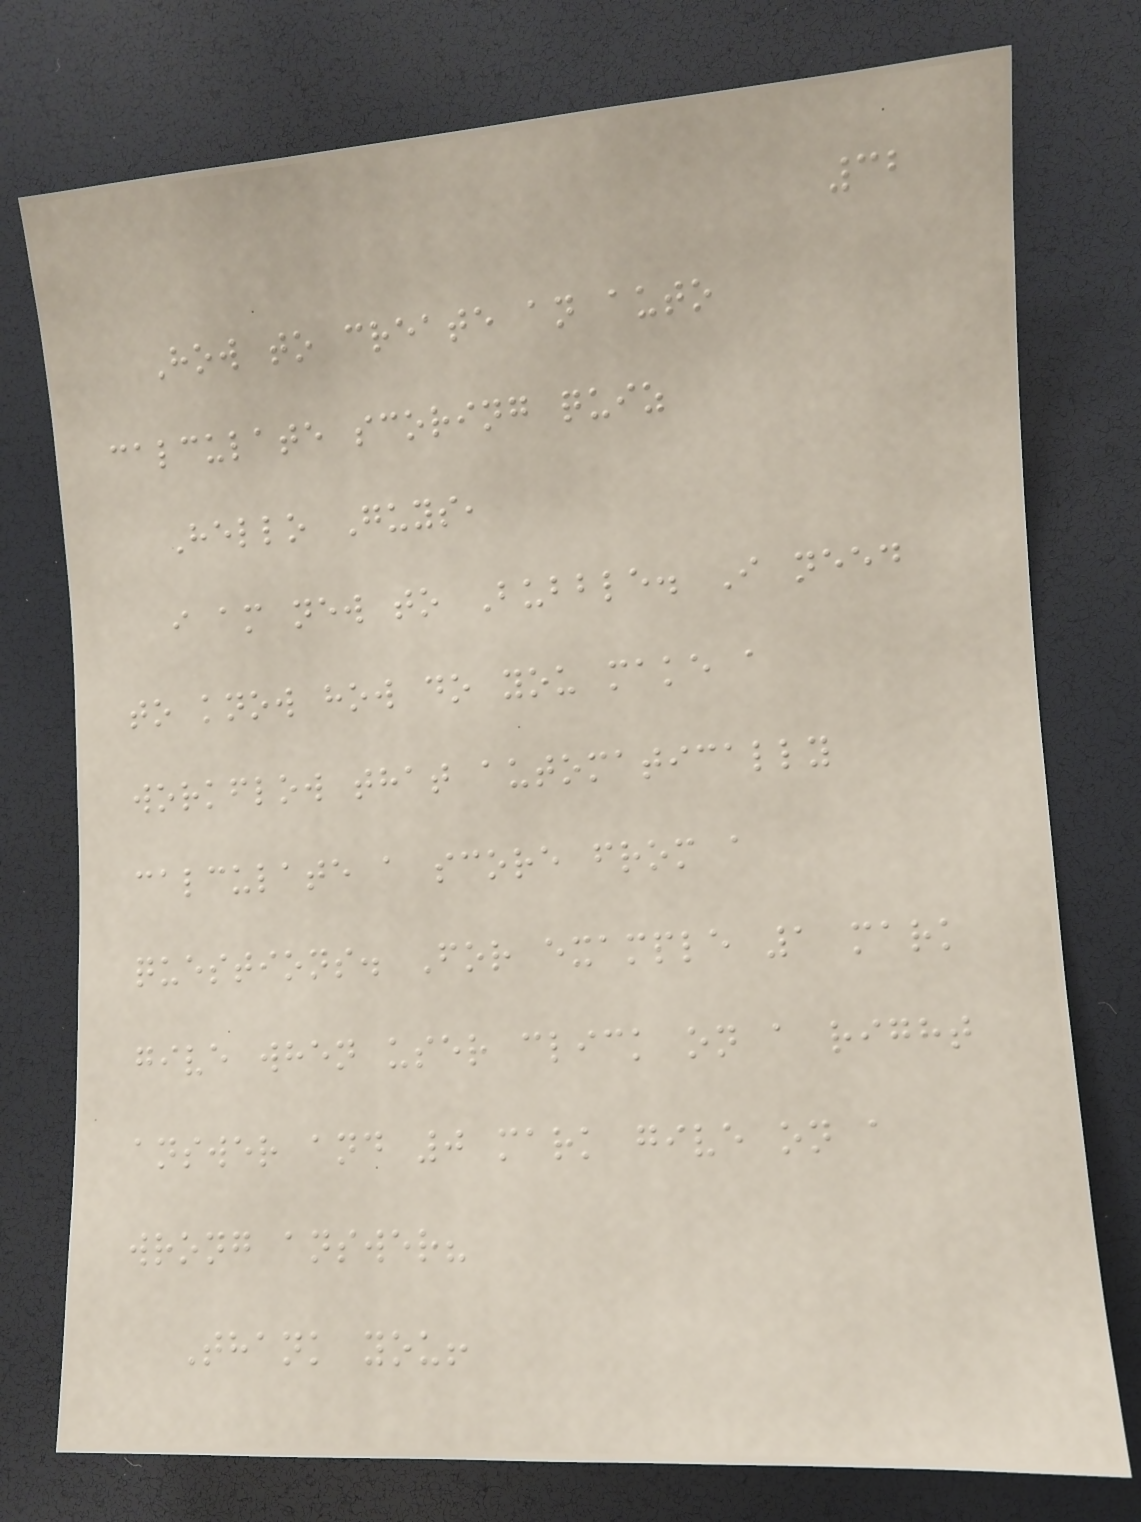32
How to create an auto
calculate scoring quiz
Hello Guys,
i am new to Bubble. I need
to know how do you make a
workflow that automatically
calculate a score from a
questions. For example 1 mark
give when user click on a right
answer and 0 mark give on a
wrong answer?
Thank you!
